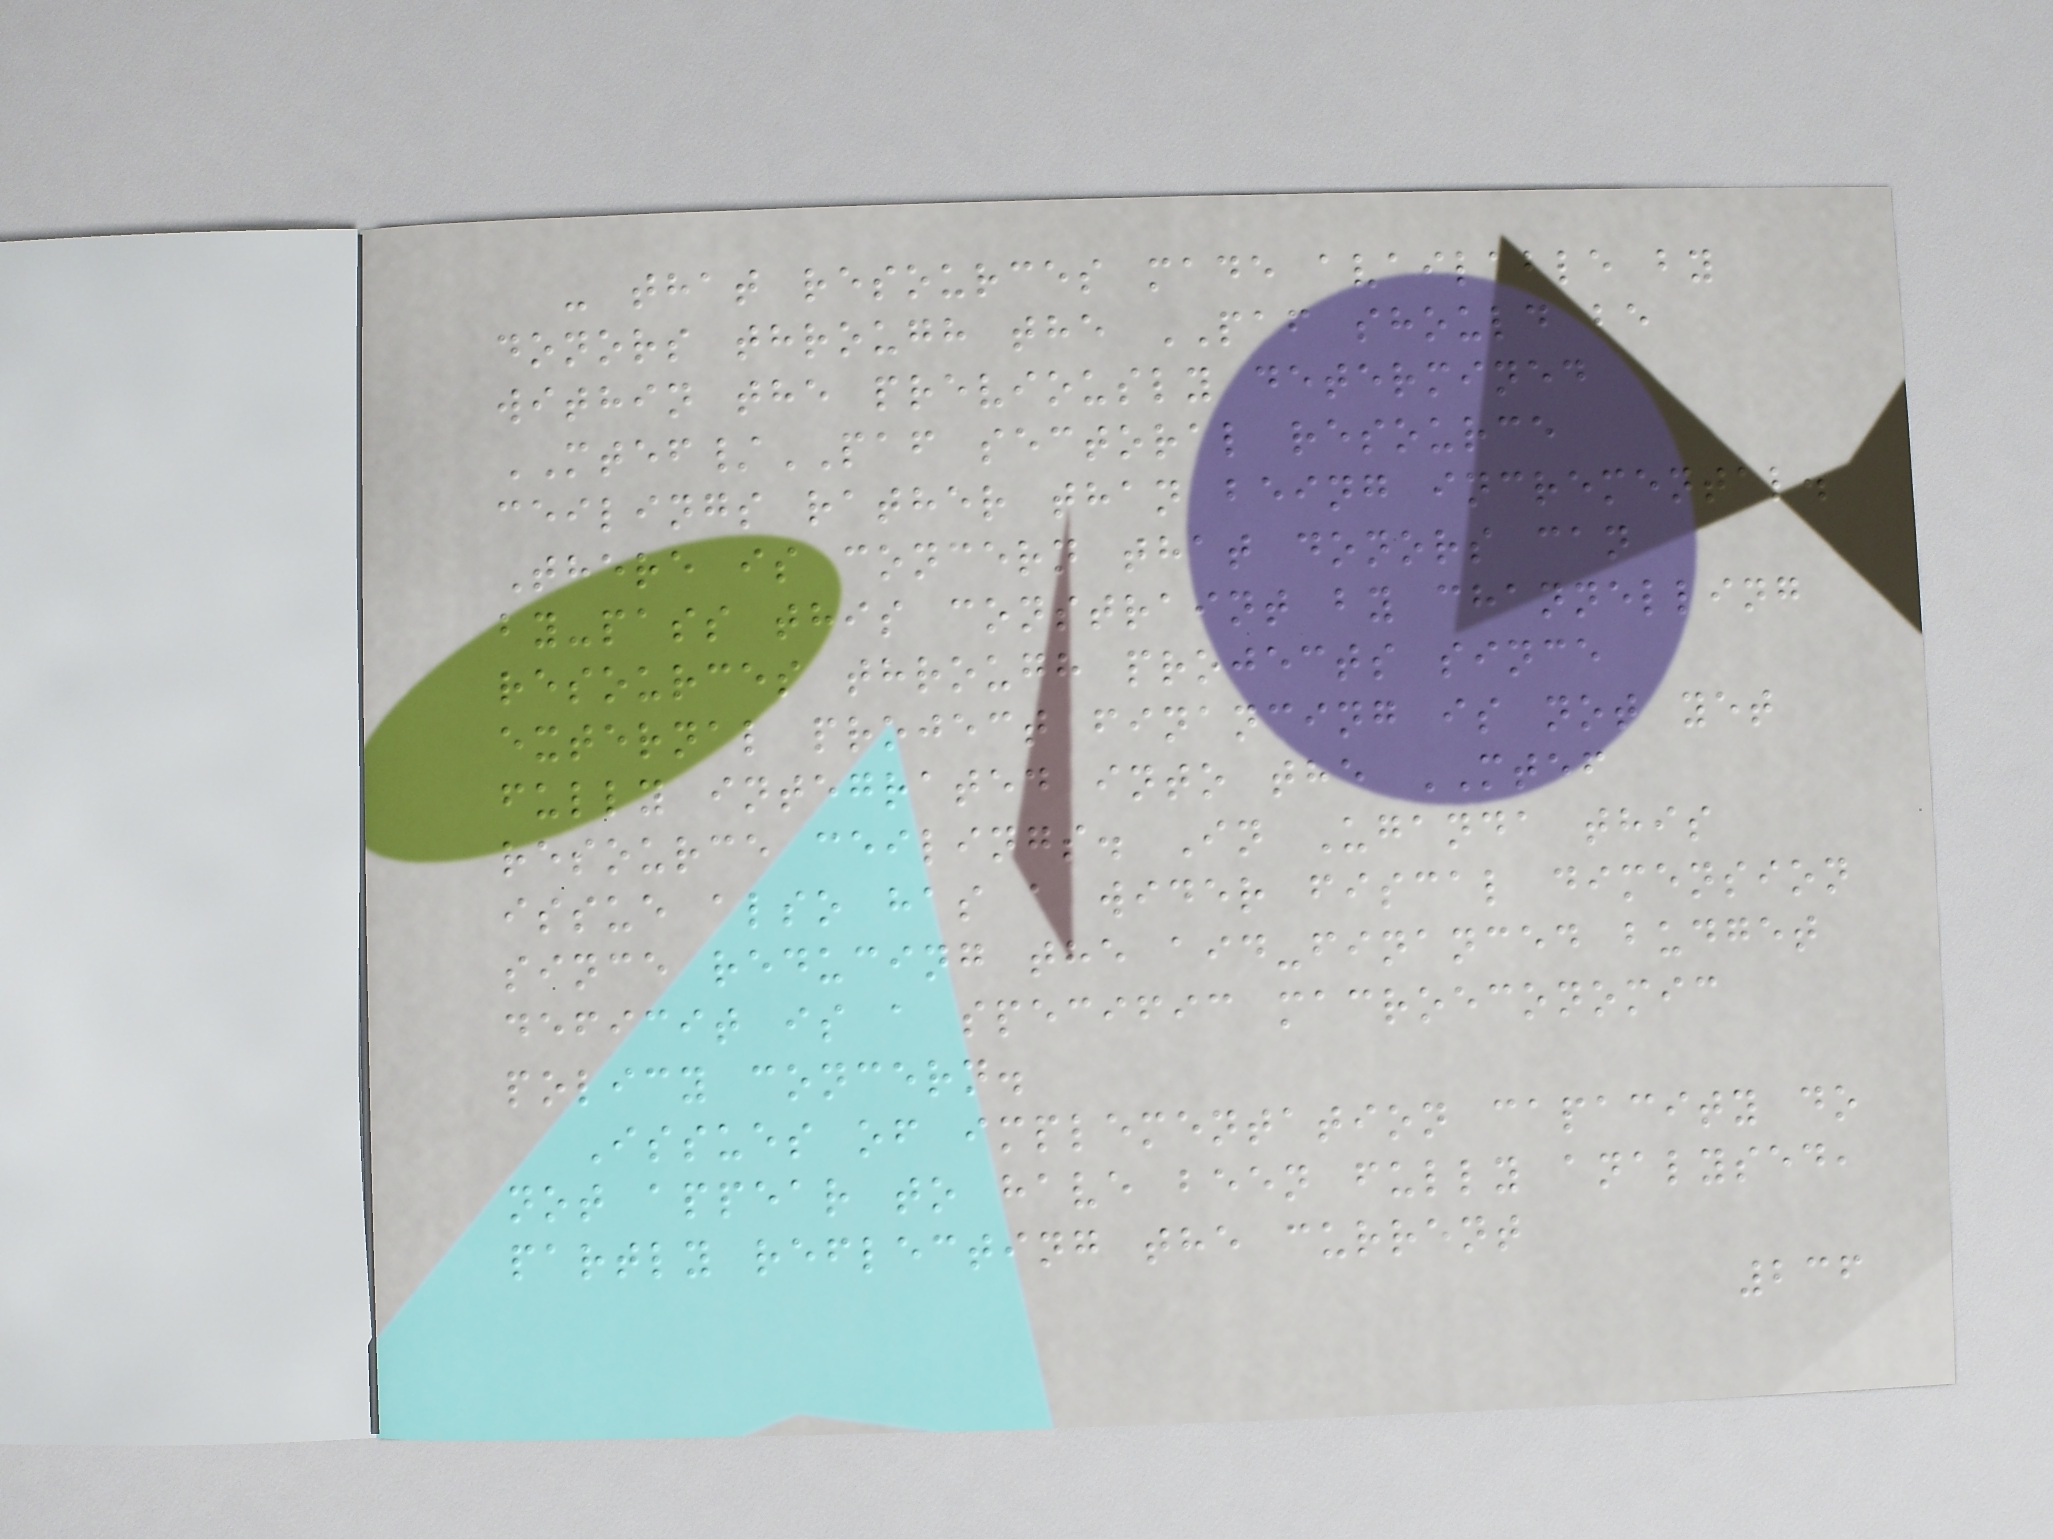- that resources made available by
donors through the PAF should be
within the previously determined
MTEF/PAF sectoral resource
ceilings rather than being incremental.
There is concern that donors can
by-pass this constraint by channelling
resources through projects since
external project financing is not yet
fully integrated into the MTEF
resource ceilings. In Uganda this
issue also has a wider fiscal dimension
since reducing the aid-financed budget
deficit is a specific macroeconomic
policy concern.
Issues of implementation capacity do
not appear to have been fully analysed,
partly reflecting the current
236
